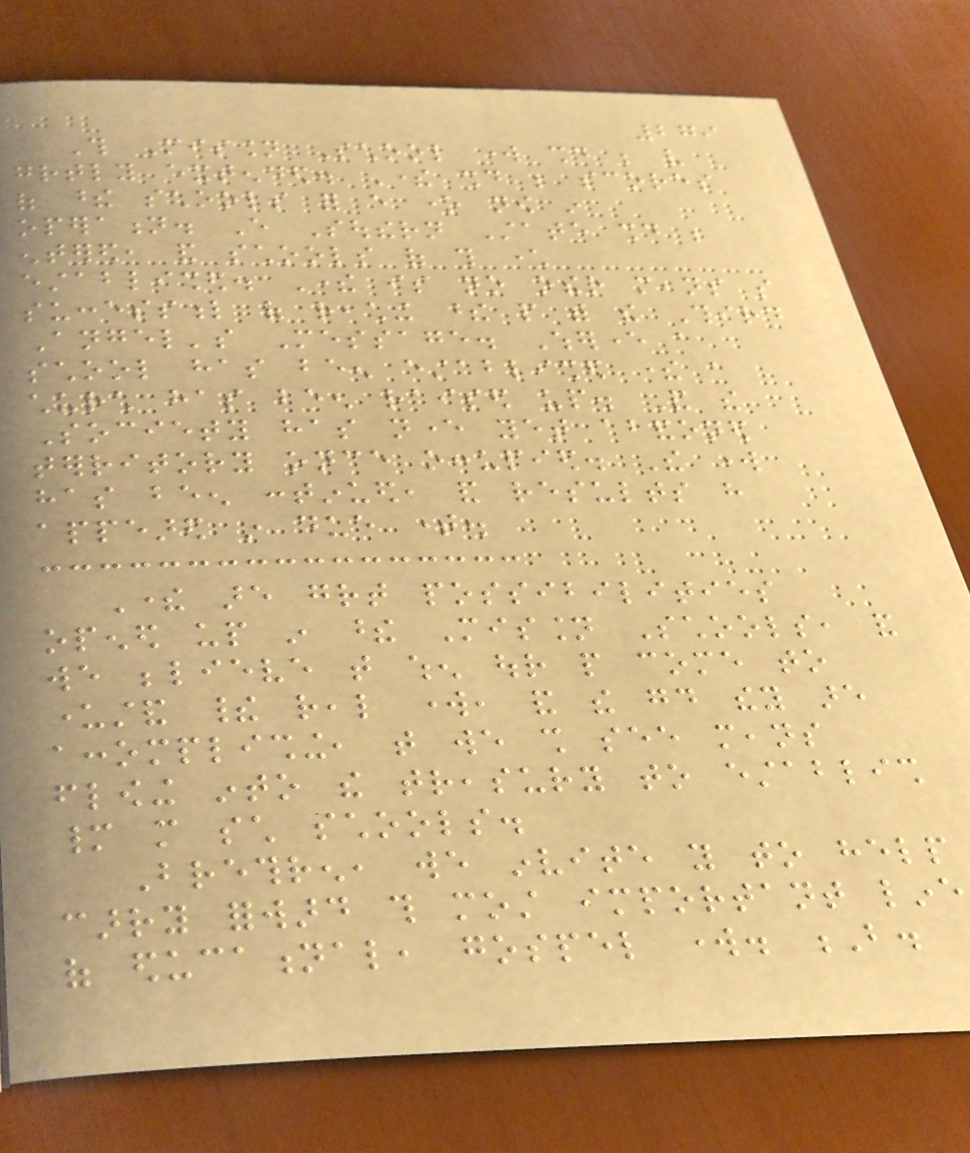279
This Mission School work should be very
greatly extended. There should be scores
of these schools for every one now in
operation. Every Southern State should be
entered, and schools of this character
established. There is no other means so
successful of reaching these people with the Third
Angel's Message. Wherever a
school has been established there a
church has been raised up. And the
Society has never yet abandoned
territory once occupied. The work
has been continued, and results have
appeared in due time.
There are great possibilities
opened up in these Mission Schools, and
we believe that when our people come to
understand their real work, and the good they are
accomplishing, that we shall see means
flowing into the treasury to establish
many more such schools.
Brethren, we invite you to help
carry forward this most important line
of educational, gospel work. B.
